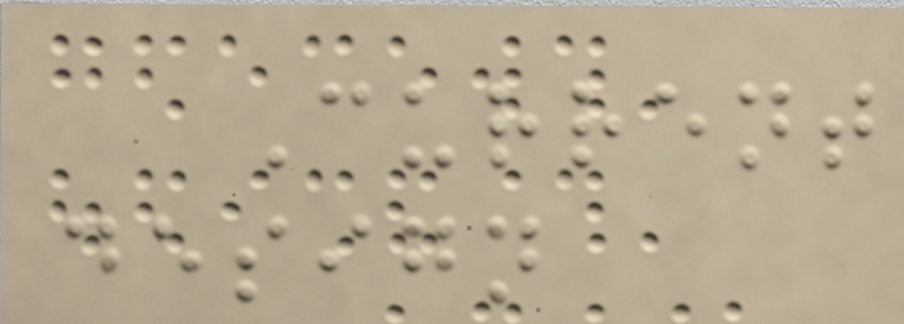Current
design
